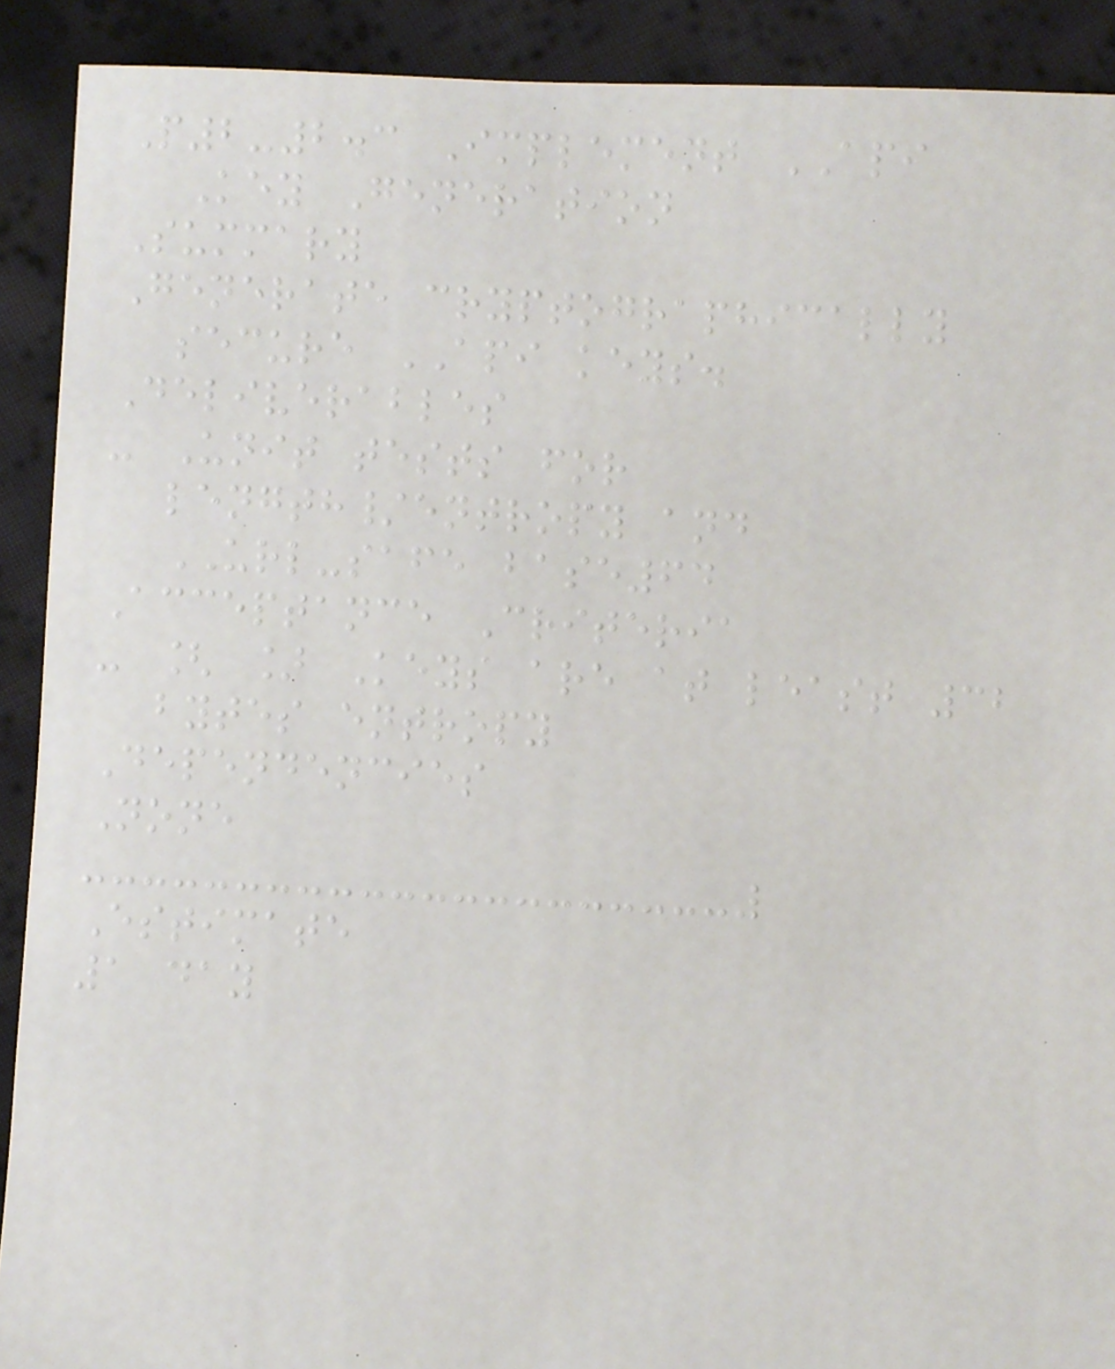P2-2.3 Implement API
Key Generation
Summary
Generate cryptographically
secure API keys.
Deliverables
- Unit tests for
length/entropy and
URL-safe base64
Acceptance Criteria
- [ ] Keys are at least 32
bytes entropy
Dependencies
None
Estimate
1 day
